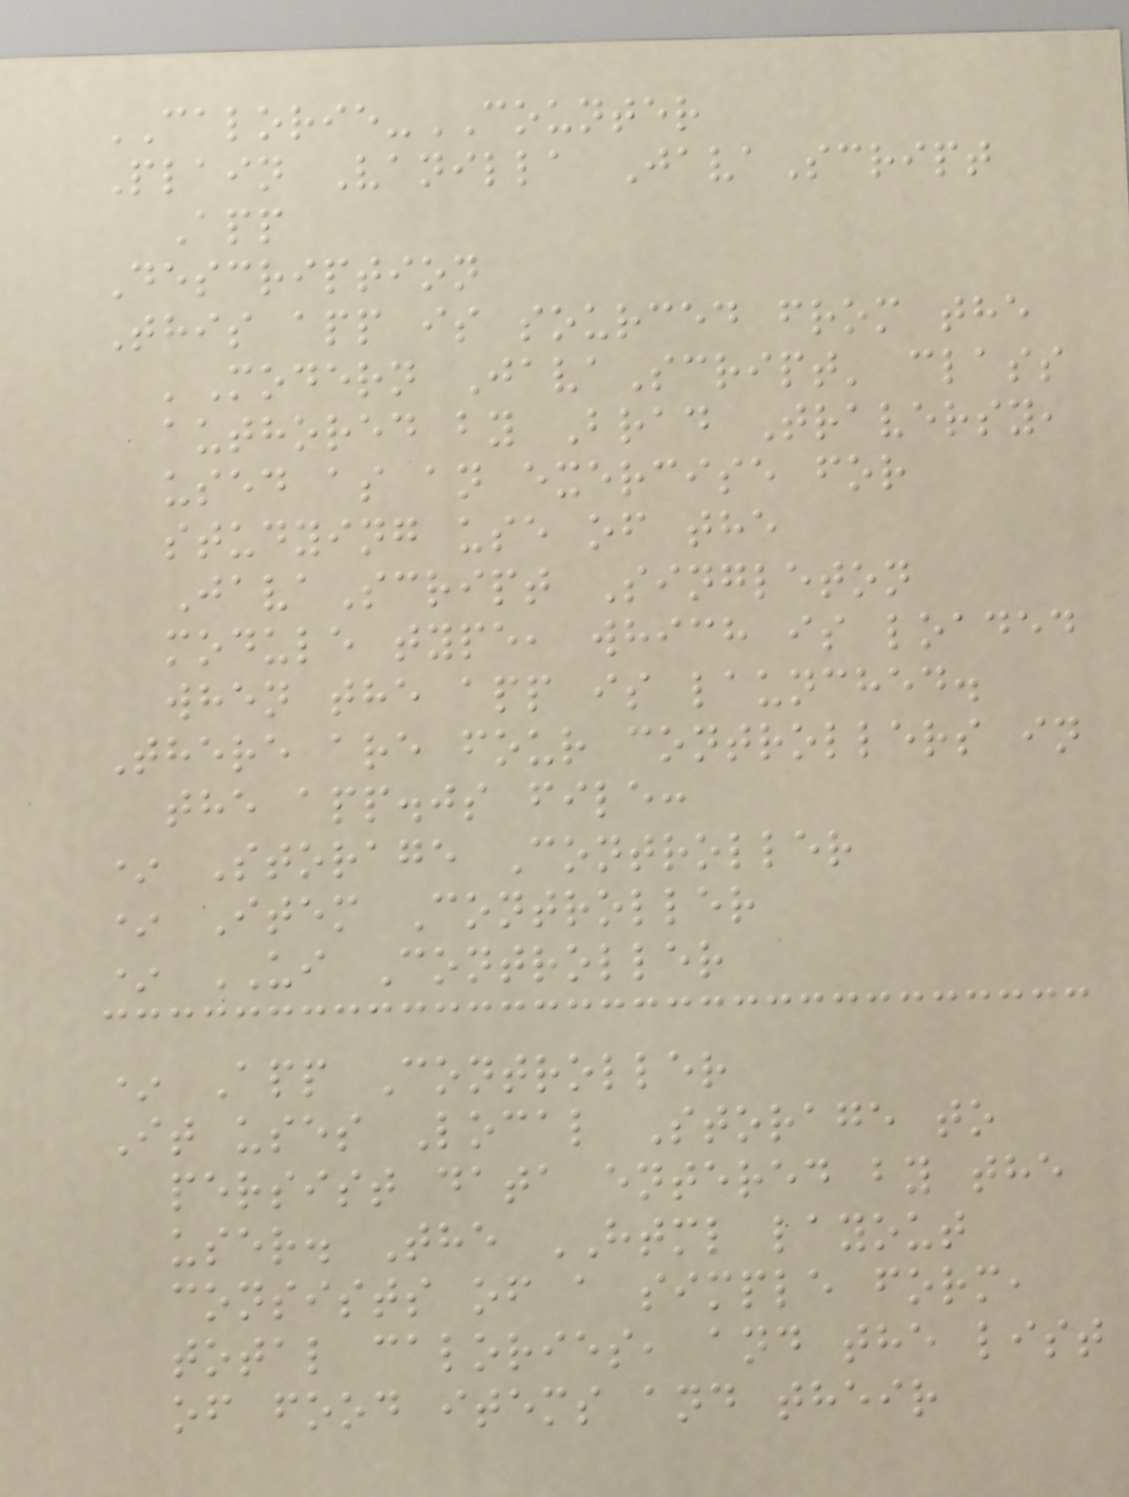CALORIE-COUNTER
Plain Vanilla JavaScript
App
Description
This app is sourced from the
'Modern JavaScript' class
authored by Brad Traversy,
used as an exercise for
studying use of the
JavaScript Singleton
module type, which is loaded
when the app is launched.
There are four controllers in
the app.js file:
* Storage Controller
* Item Controller
* UI Controller
* App Controller
It uses Local Storage to
persist data entered by the
user. The HTML layout
consists of a simple form,
total calories, and the list
of food items and their
